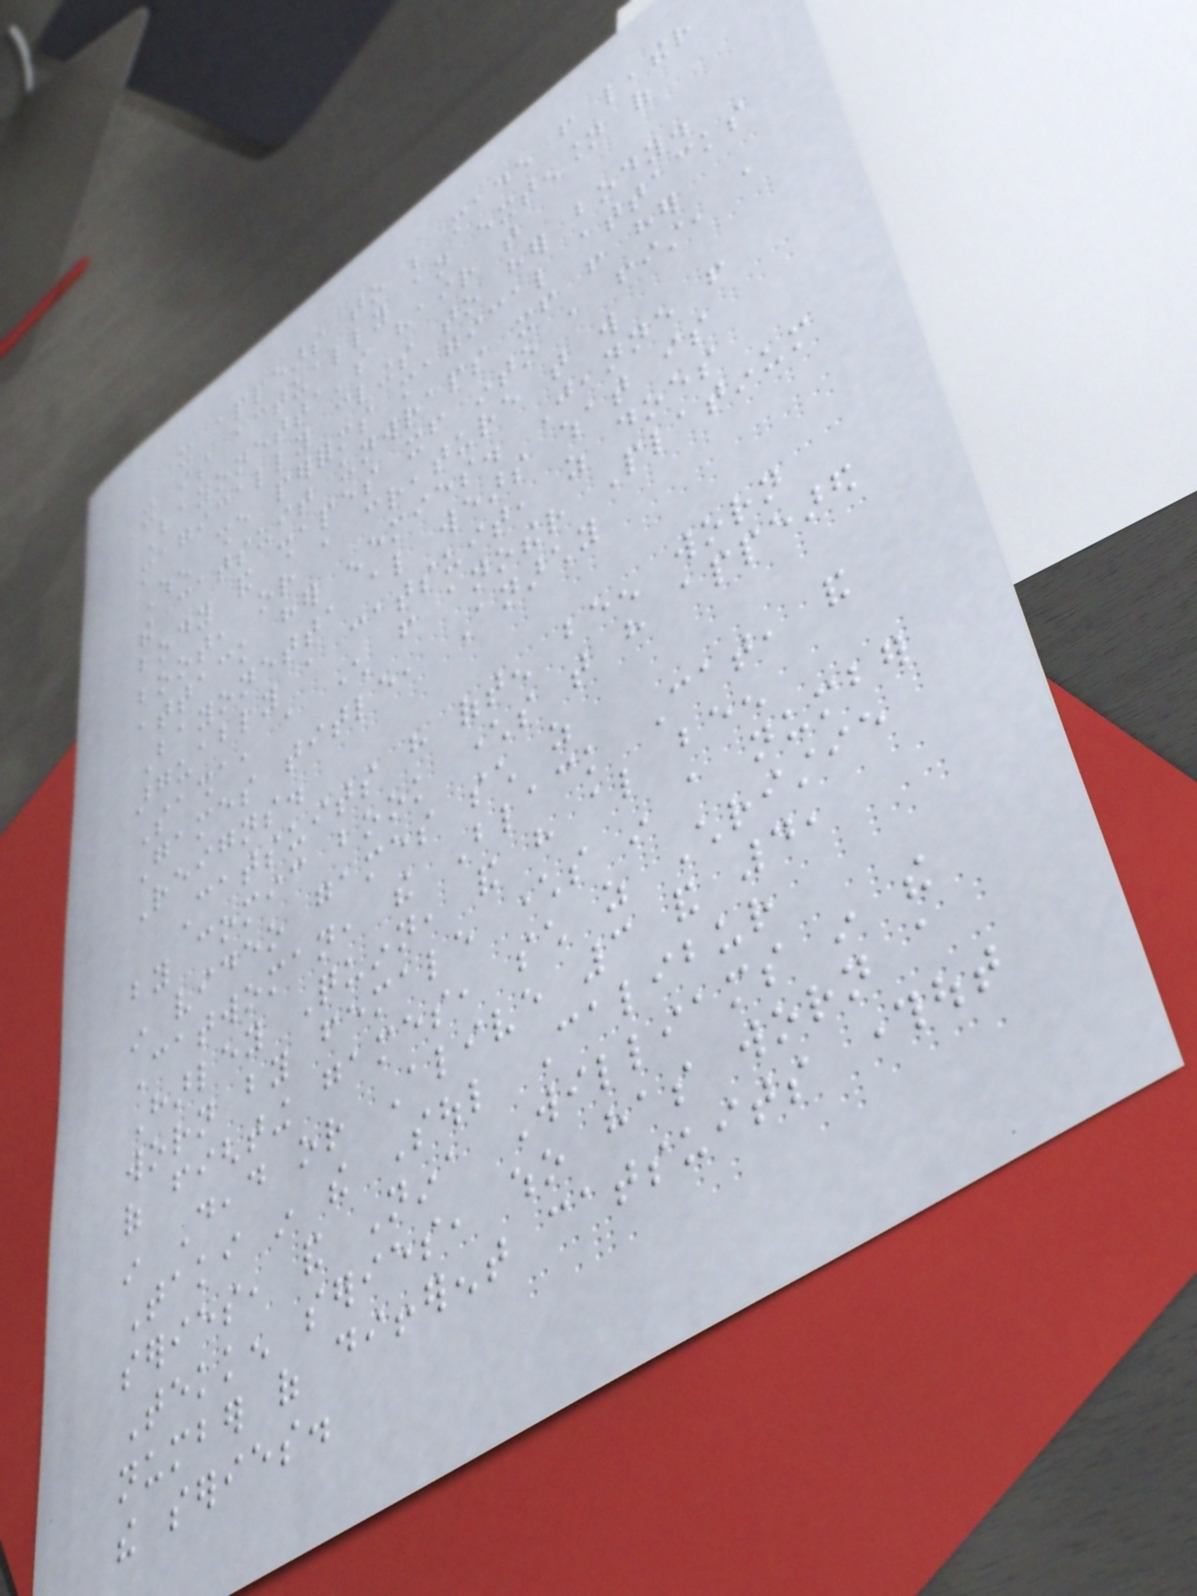it appears to be made from leather
it is actually an extension of
Bayonetta's hair that
magically clings to her body.
When she performs magical attacks
the catsuit unwraps itself from her
body and shapes itself into a fist, a
boot, or a creature that will
attack her enemies. Jeanne from
Bayonetta also wears what is
arguably a catsuit, as does
Sasha, a character from another Platinum
Games title, Anarchy
Reigns.
Catsuits have often been worn
by comic book characters that have appeared
in video games such as
Catwoman, the Black Cat, and
Harley Quinn, and have also been
worn by female characters in a number
of fighting games, such as Christie
in Dead or Alive 3 and 4,
Taki in the Soul Calibur
series, and Nina Williams in the
Tekken series, who has worn a
number of different catsuits throughout
the series.
